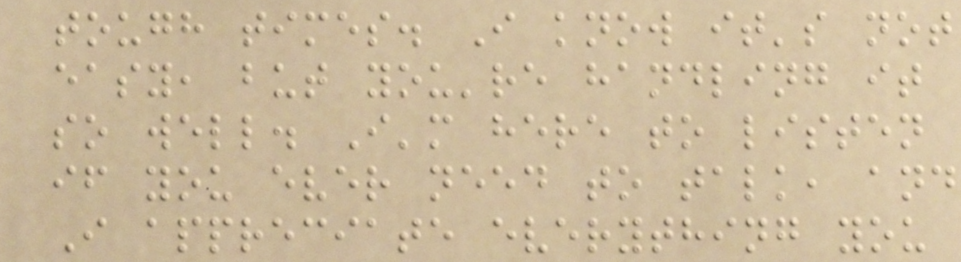tough times. I know it's not
easy, but you're handling it
so well. I'm here to listen
if you ever need to talk, and
I appreciate everything you
